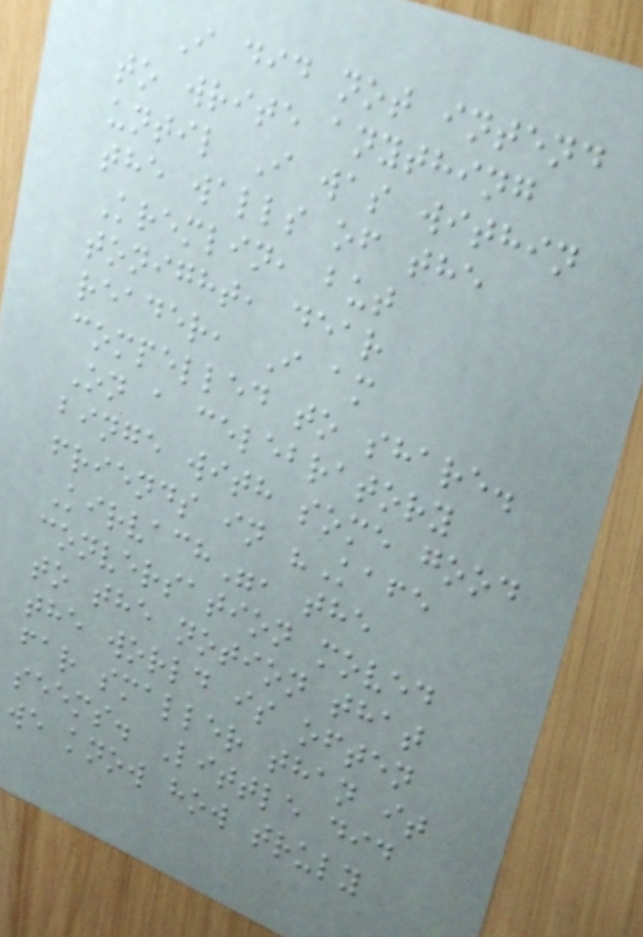I did not intend
to write anything
until I was within
the walls of the
Kremlin, but
tonight, dear
reader, I am
compelled to share.
On a celebratory
binge with some good
friends in "Kafe
Kirvach", the
conversation moved
to the notion that
the world is often
far smaller than it
seems. Little did
we know how truly
